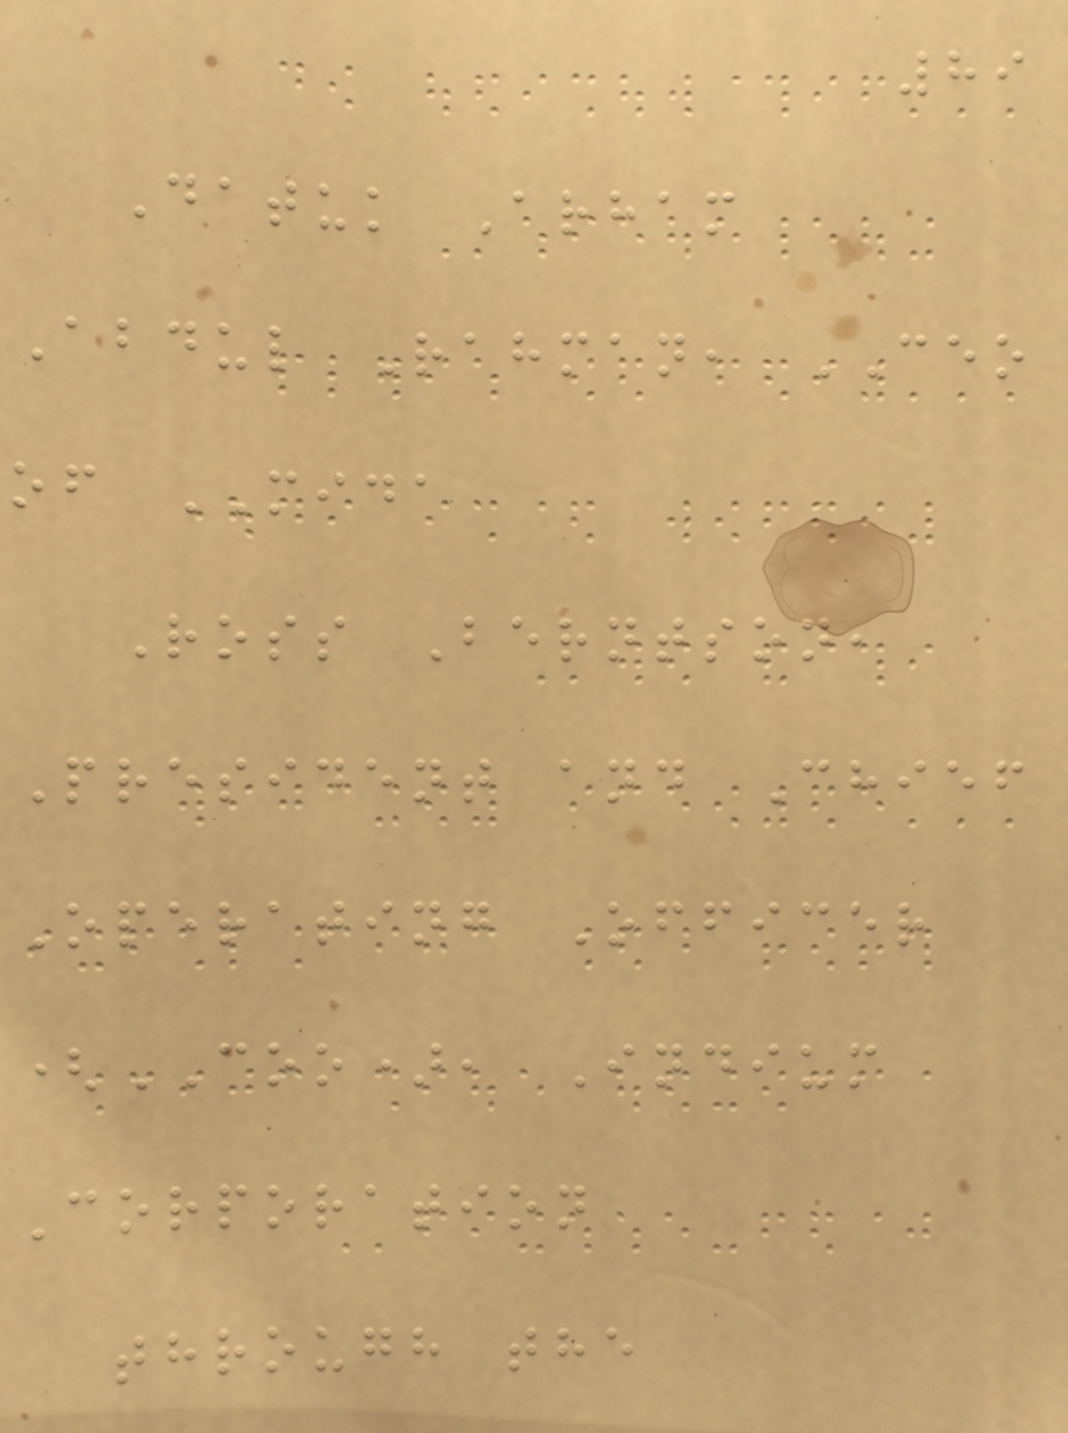89
Datuk Arham
Abdul Rahman, CEO
of MIDA
Ross Berntson,
President and Chief
Operating Officer
(COO), Indium
Corporation
through the
